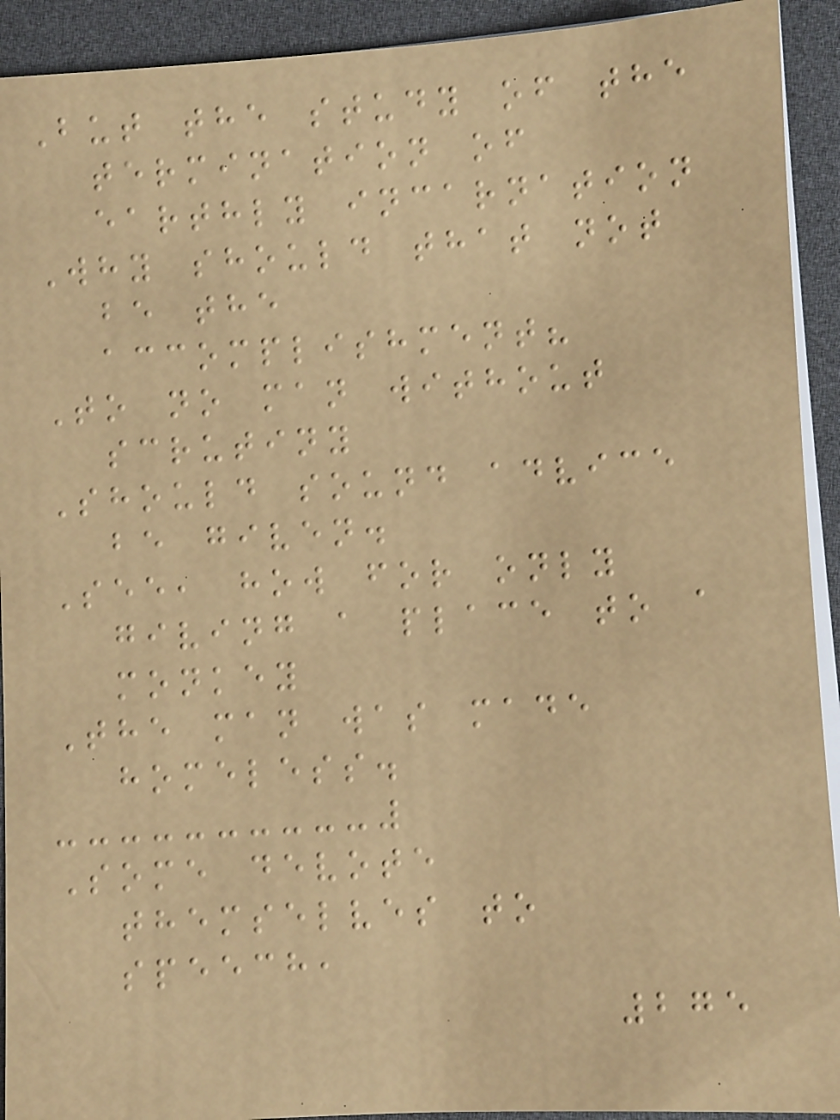But the study of the
termination of
earthly incarnation
Why should that not
be the
accomplishment?
To no man without
scrutiny
Should sound advice
be given.
See, how for only
giving a place to a
monkey
The man was made
homeless.
Some devote
themselves to
speech,
275
